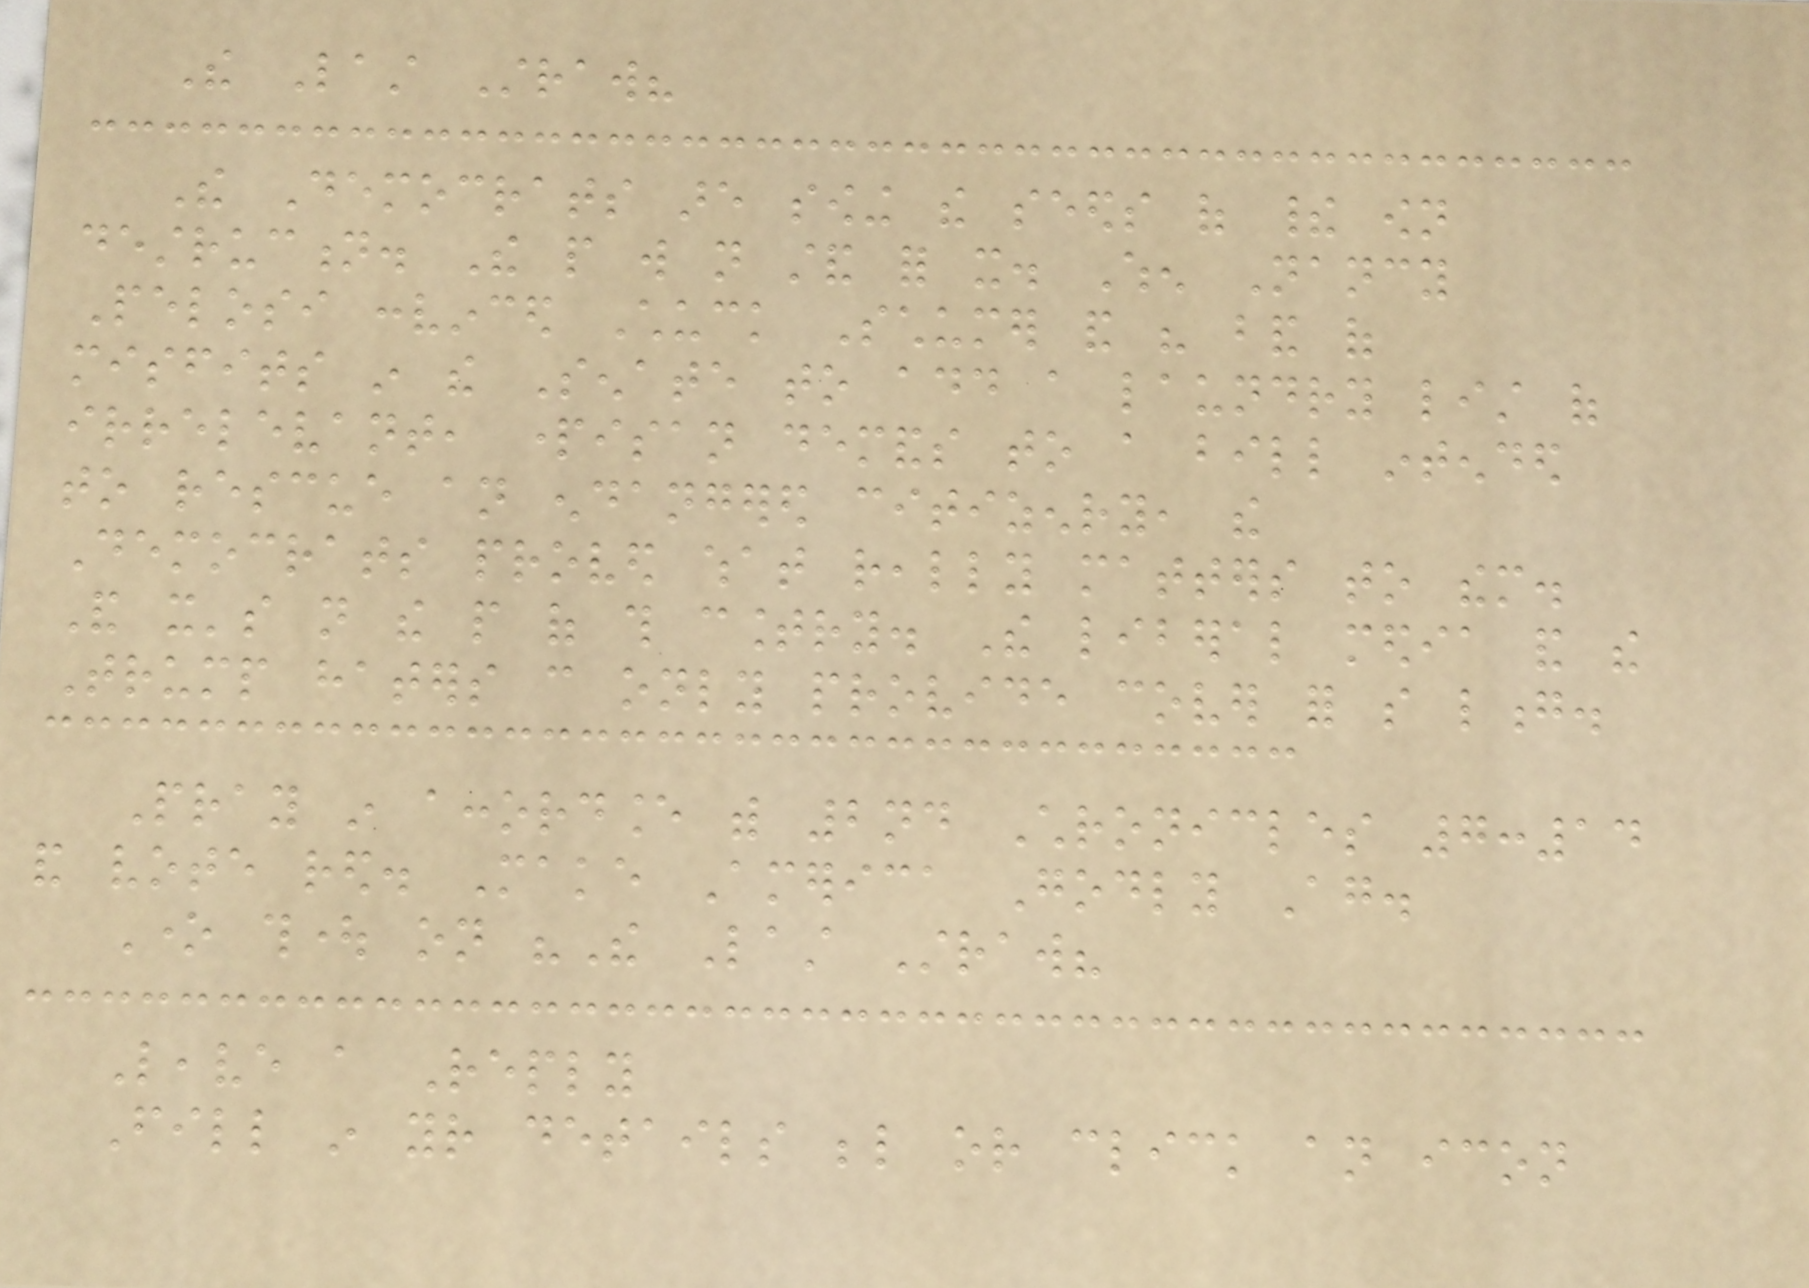The Last Straw?
The Democrats are sowing the seeds of their own
destruction. The people will not stand for it. When Nancy
Pelosi convinced Chuck Schumer and his band of
misfits in the Senate to add a laundry list of
irrelevant, partisan demands to a bill intended
to rescue an endangered citizenry, the
Democrats proved what really matters to them.
And it's not the people of this country. The liberal media and the
Trump haters can only provide cover for so long.
Pray in accordance with 2nd Chronicles 7:14
and vote red. Make America Godly Again.
One thought on "The Last Straw?
Leave a Reply
Fill in your details below or click an icon
